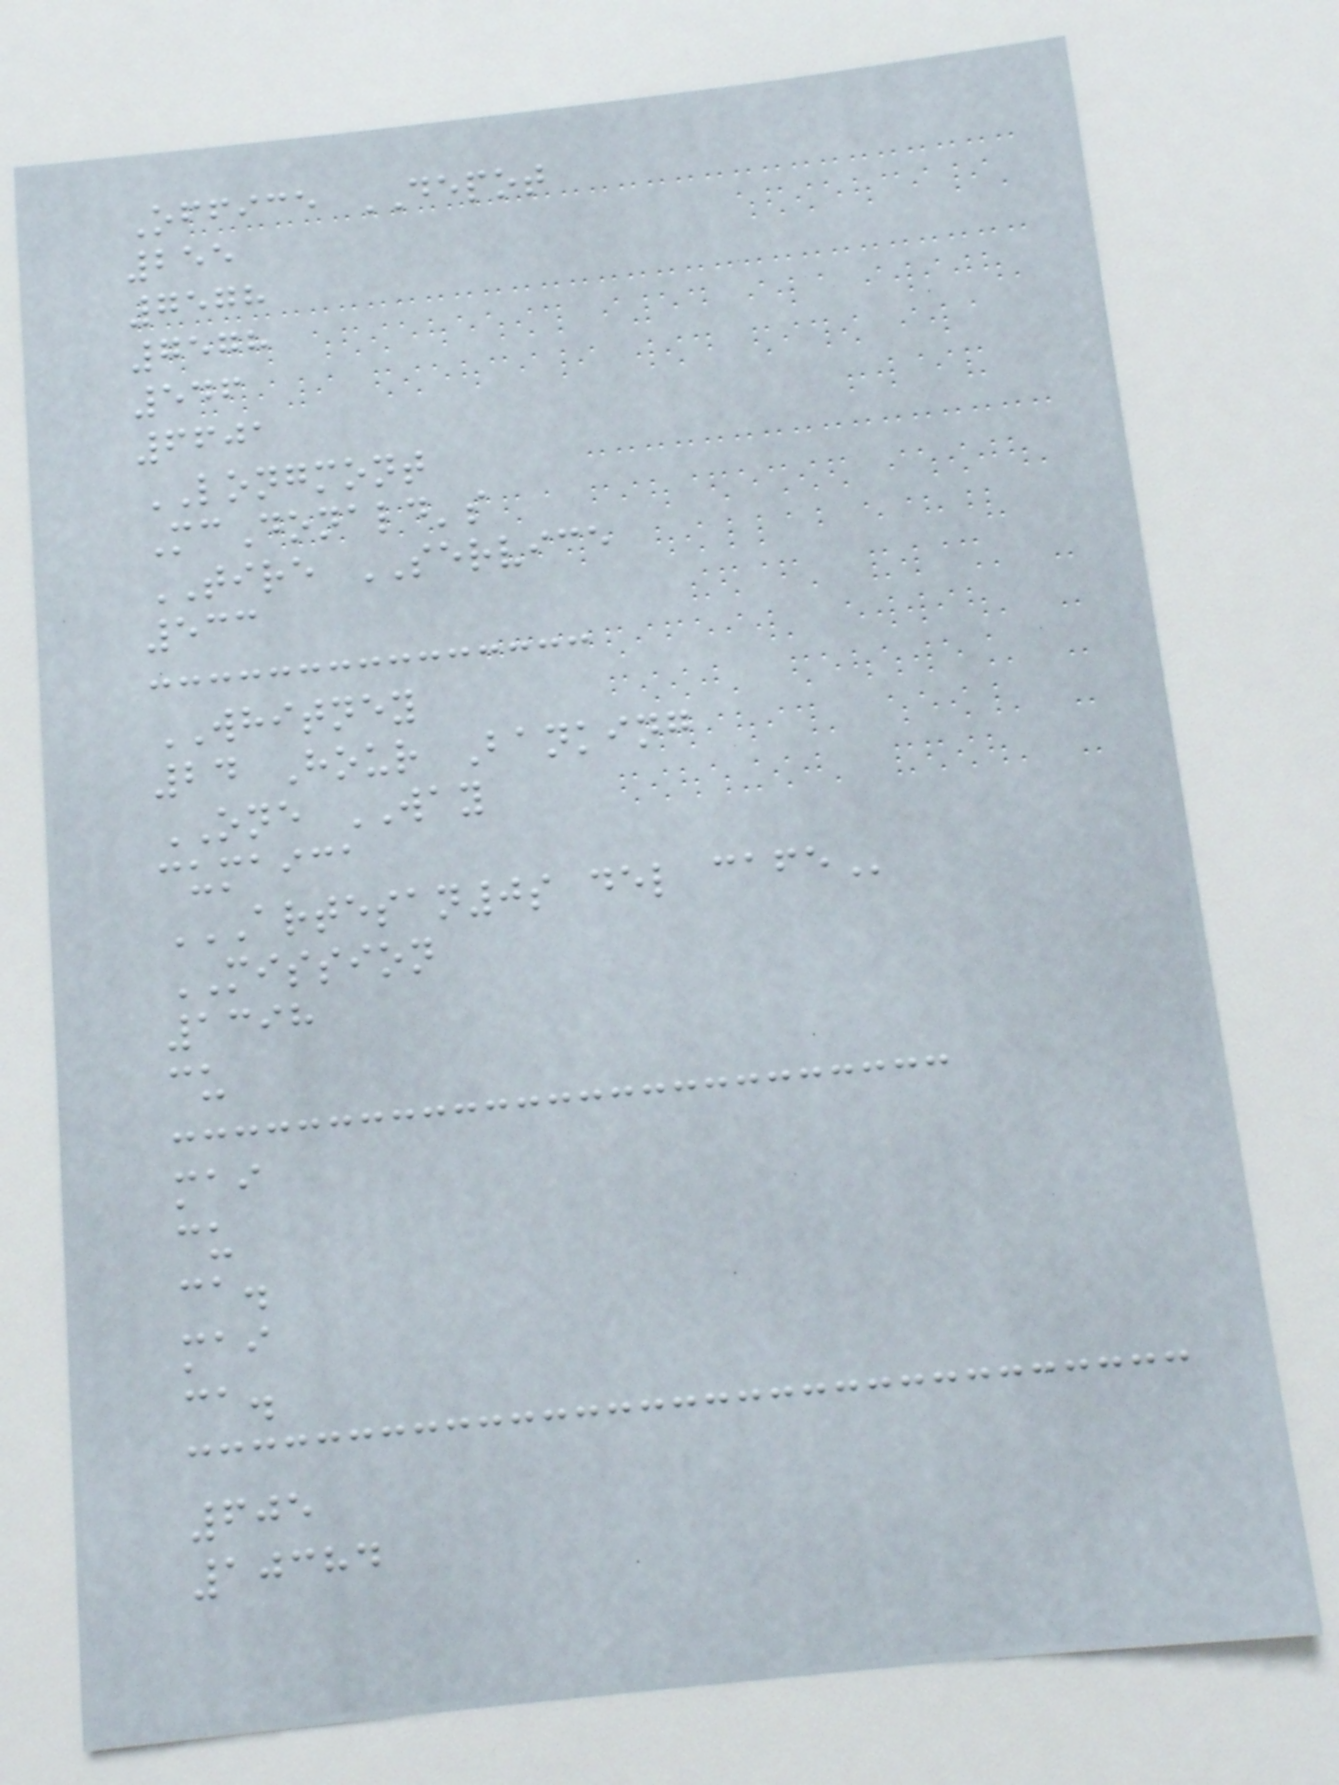Office DEPOT
255
7578
7578
546
6601
LONGMONT
McDonald's
TIRE SERVICE
533
WHITNEY
24 Hour Banking
ONE WAY
cumaica
ARTESAN0S DEL CAFE
MISSION
1398
cu
mai
cu
ca.
mai
ca.
605
10384
